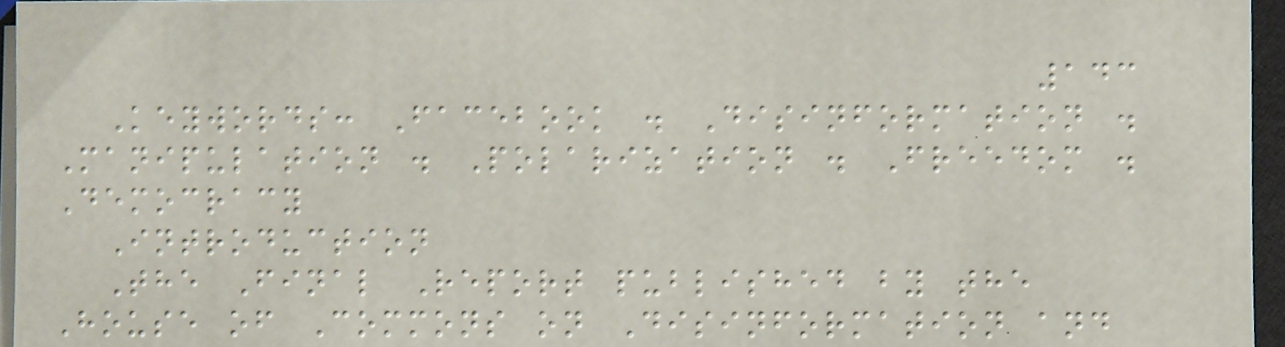143
Keywords: Facebook . Disinformation .
Manipulation . Polarization . Freedom .
Democracy
Introduction
The Final Report published by the
House of Commons on Disinformation and
